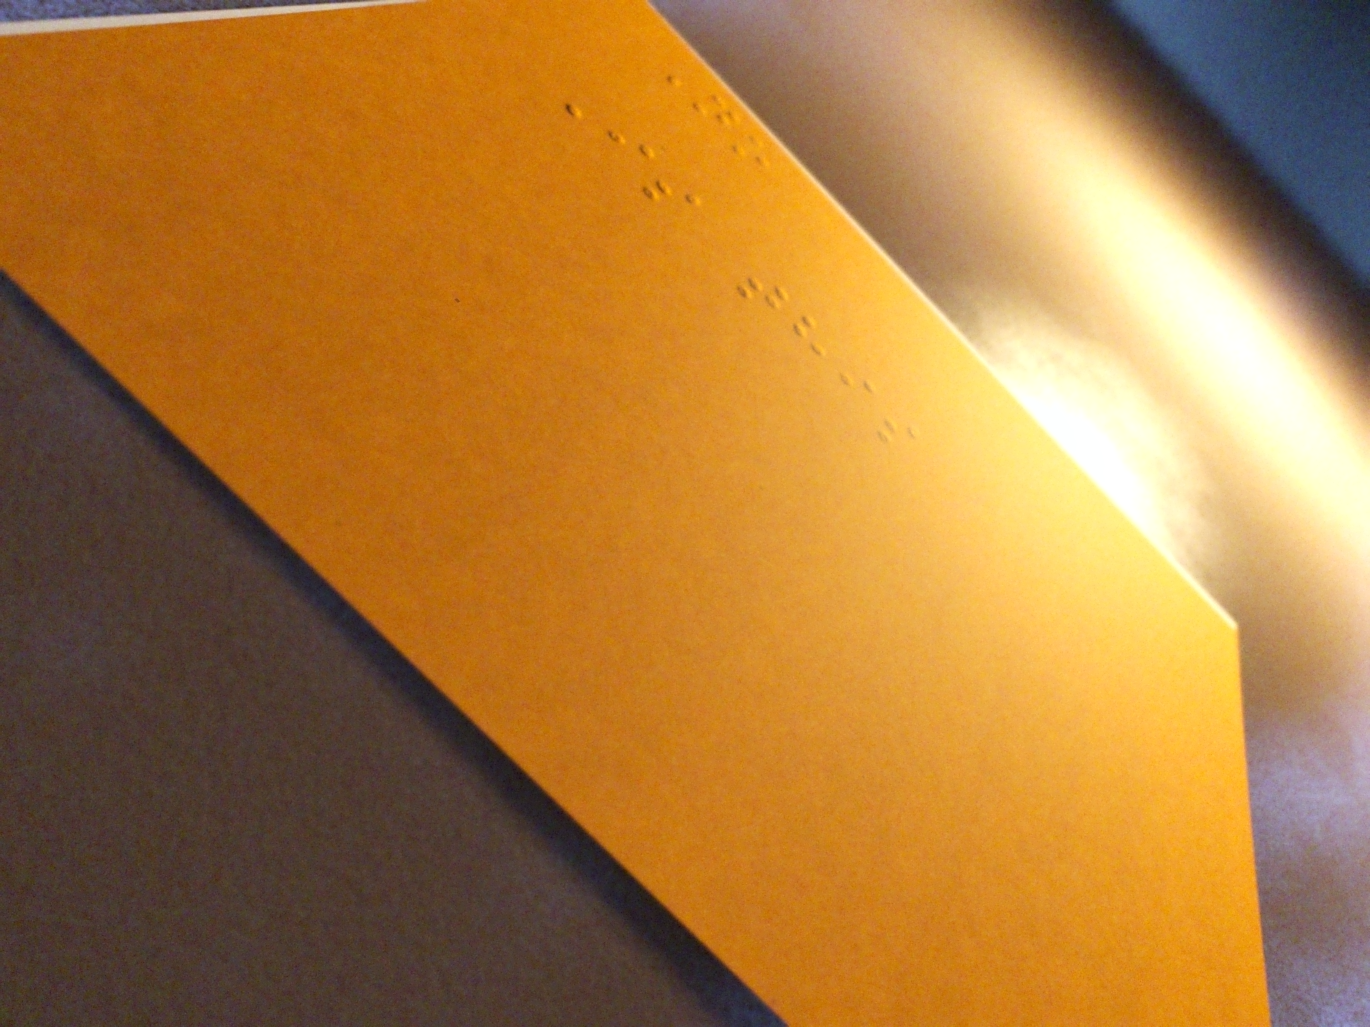No
Is this
